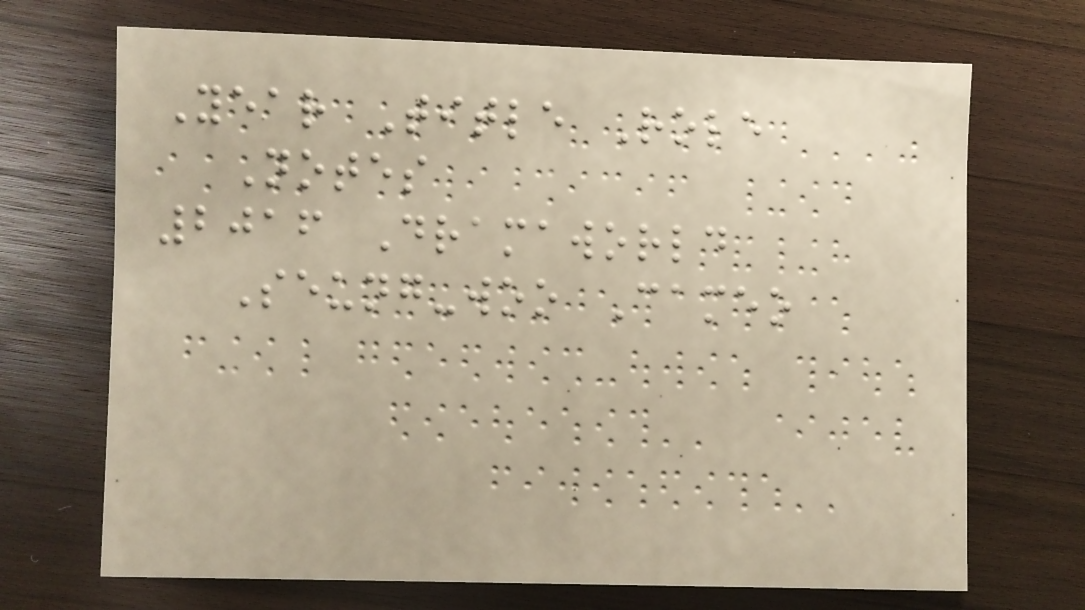Year Title Role
Notes
2016 Dramaworld
Seung-woo Cameo
